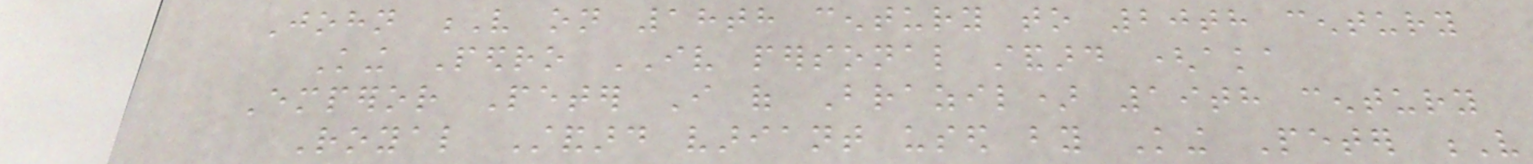John V on 18th century to 20th century
King Pedro IV personal standard (aka
Emperor Peter I of Brazil) 19th century
Royal Standard variant used by King Peter V
